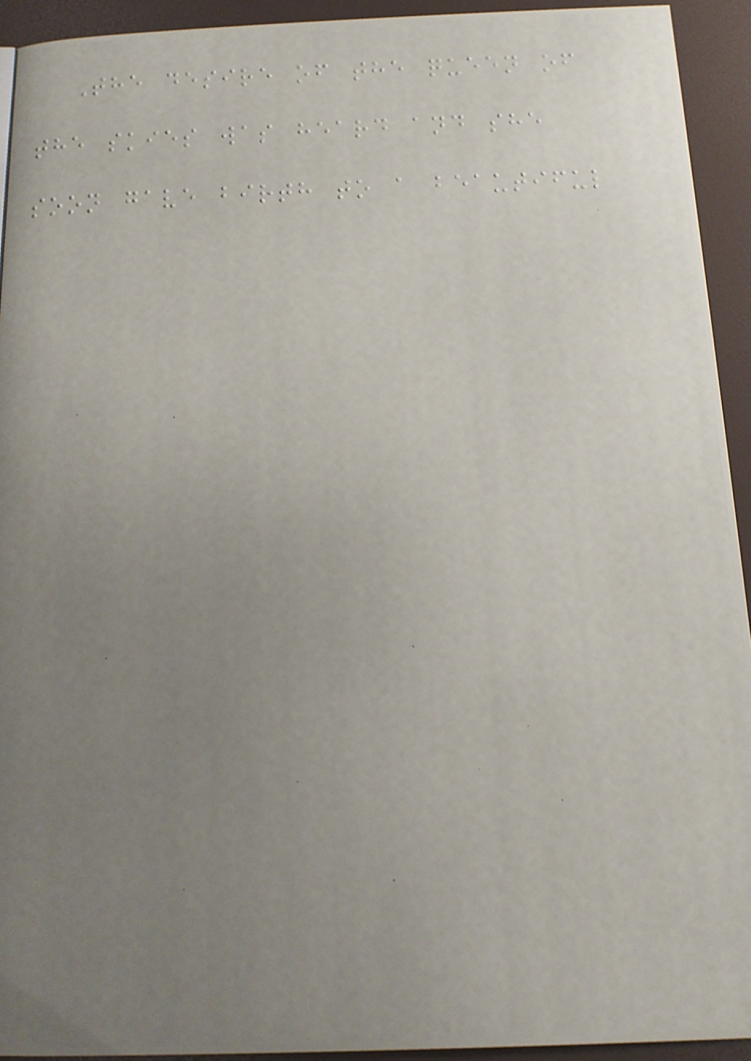The desire of the queen of
the skies was heard and she
soon gave birth to a beautiful
